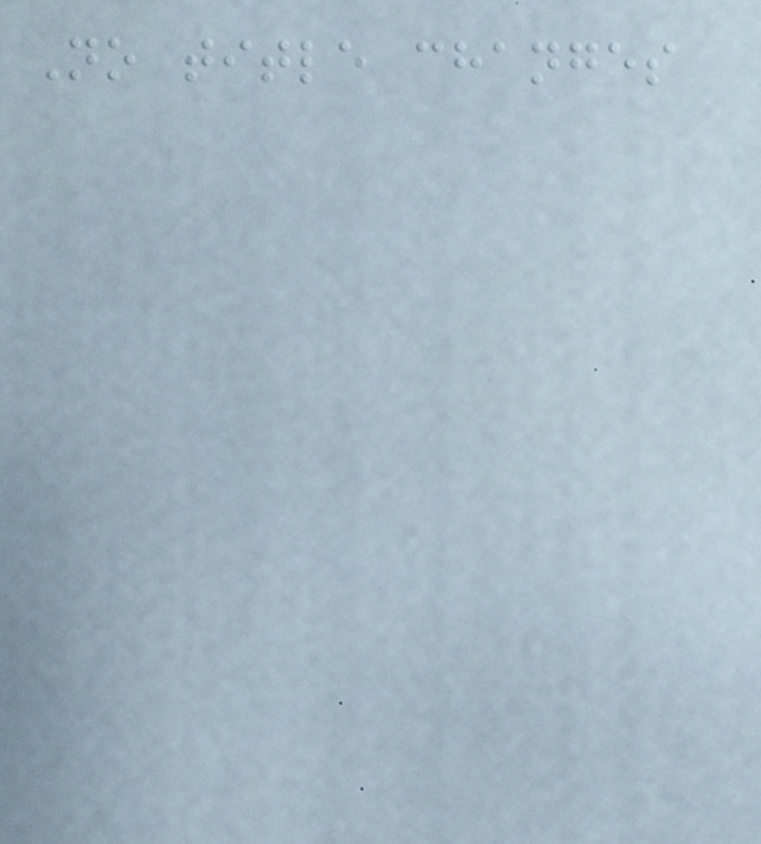No title changes
